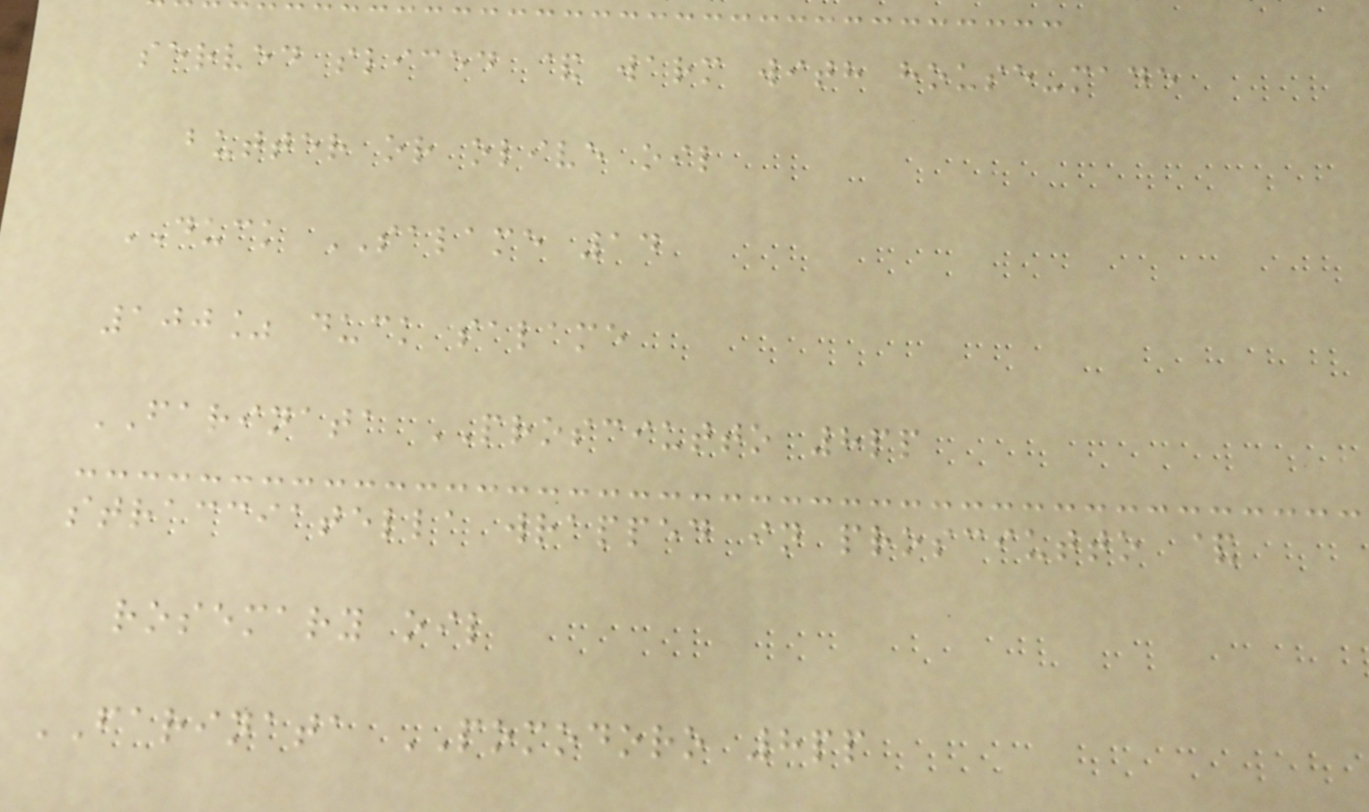served sliced & warm with house-made
butter or olive oil
DUCK SALAME 14
100% duck salame
FARINATA PROSCIUTTO 8pp
stracciatella wrapped in prosciutto &
rosemary oil
FARINATA POMODORO 8pp
